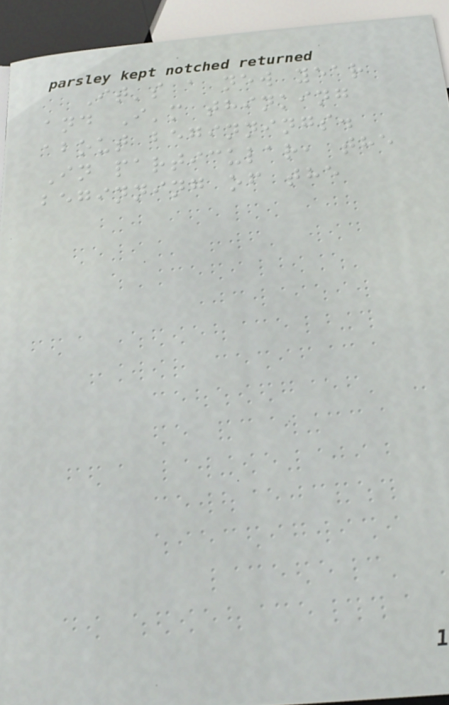It's a new year
and I'm thinking
about beginnings.
In particular, the
beginning of the
